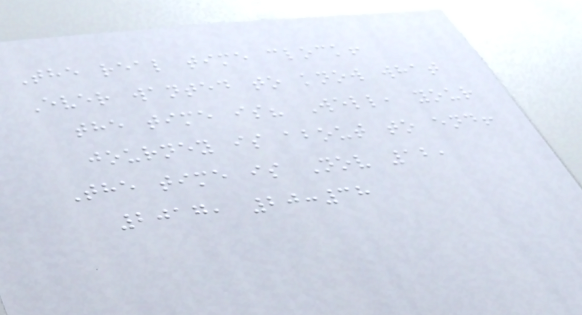The real time clock!
Ever wanted to know what
the time is? Well, your
journey is about to end!
The time is Nov 12,
2017, 20:38
